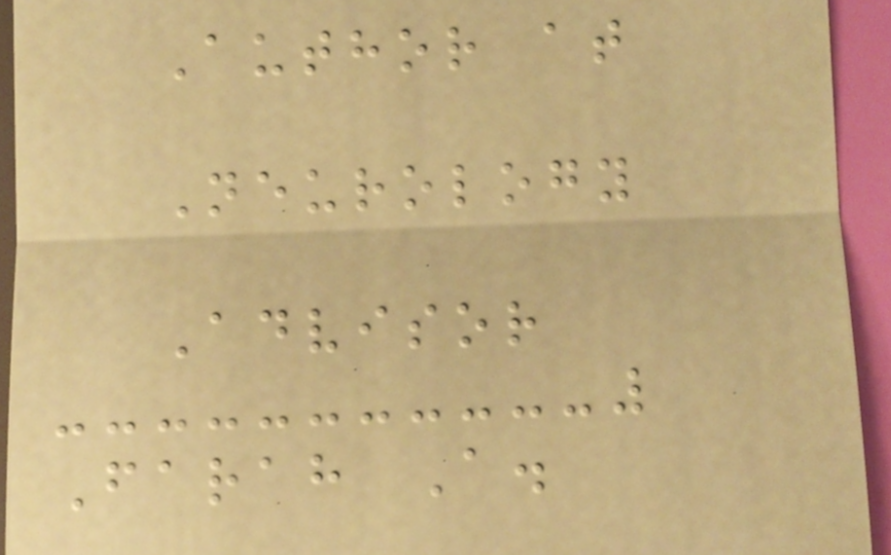Author at
Neurology
Advisor
Farah A.
